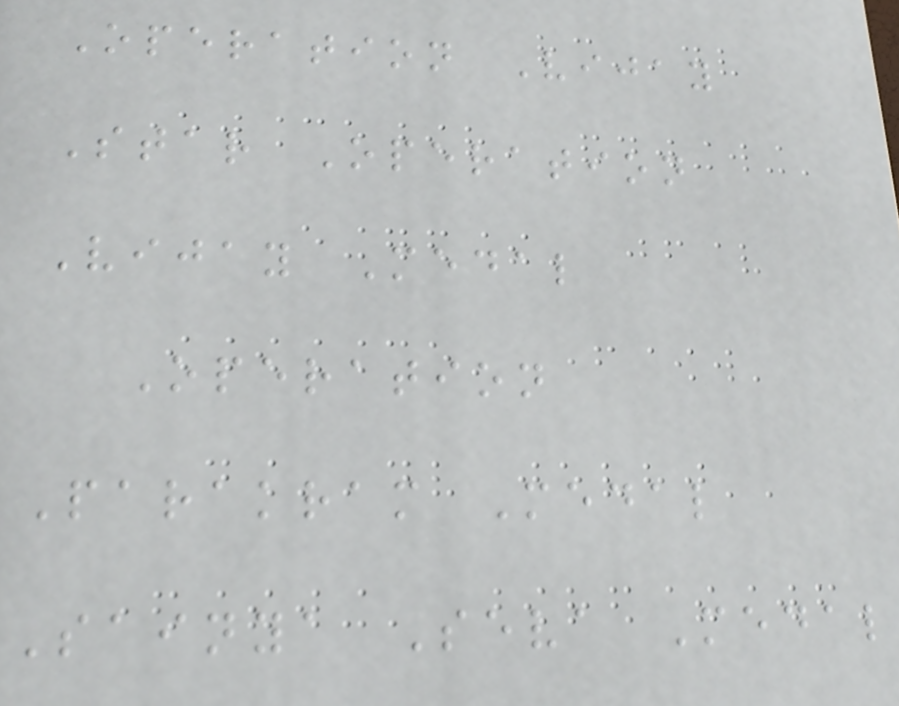Operation Vijay
Star Operation
Vijay Medal
Operation
Parakram Medal
Sainya Seva Medal
